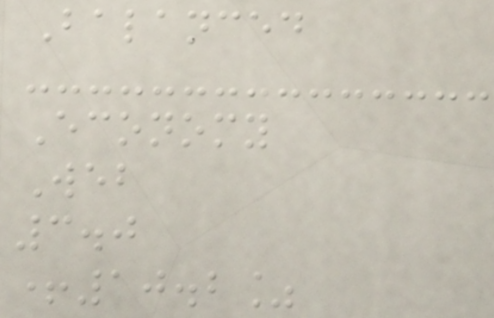Balanced
Economy
Web
3.0
+10.2%
